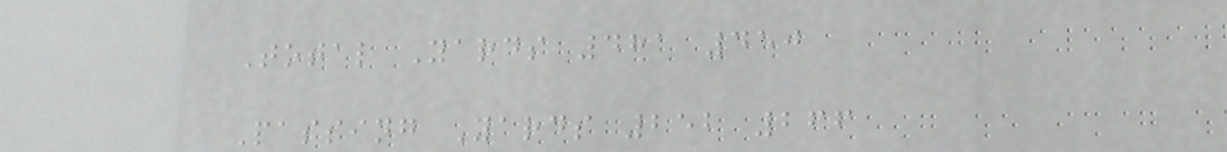Total Yards 481 450
Passing Yards 252 266
